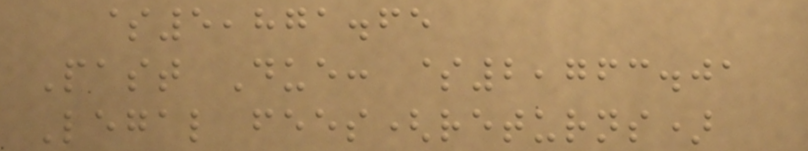$5,871.65
Past Due: $2,763.01
Legal fees(returns)
